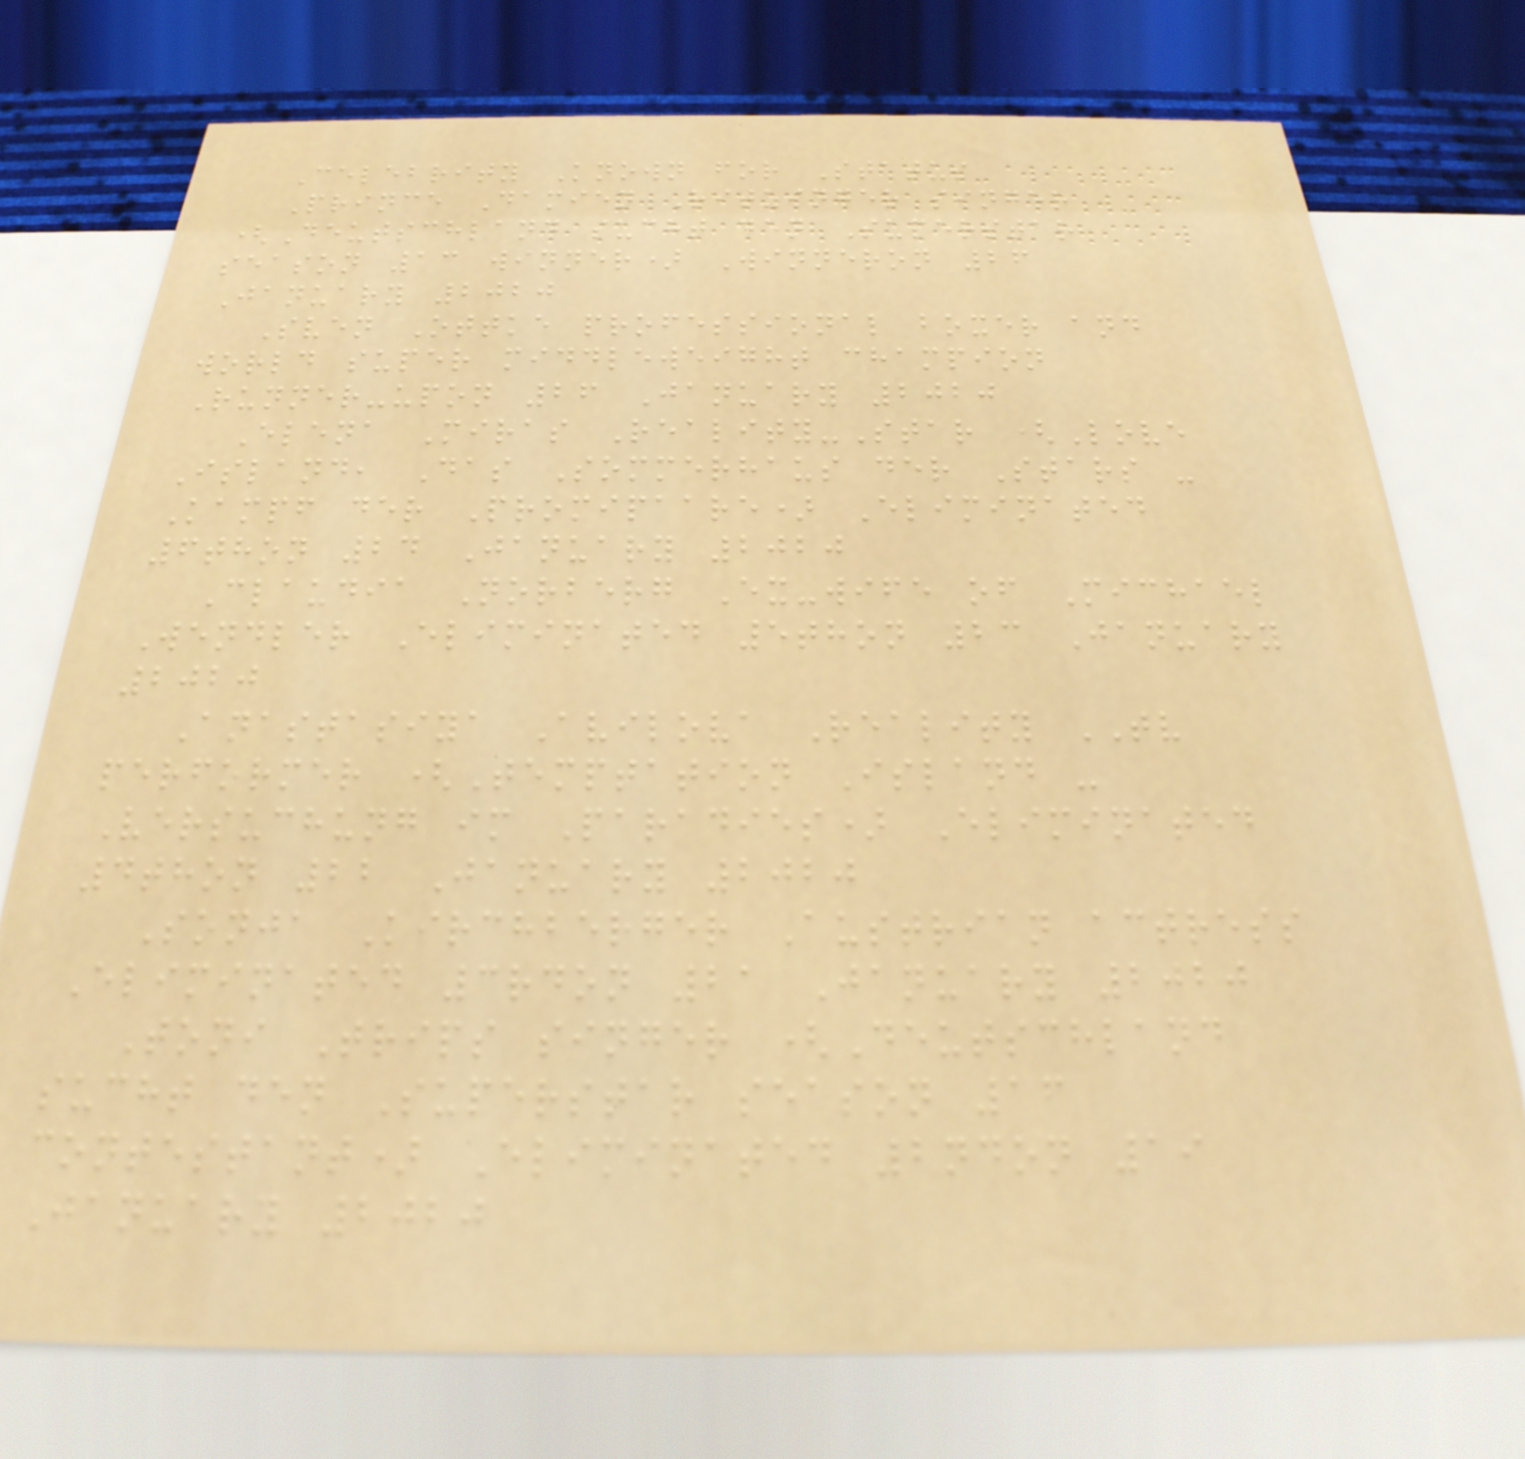Celebrity Known for Status
Prince Damien Ritzinger singer
(Deutschland sucht den Superstar
season 13 winner) Winneron 26
January 2020
Sven Ottke professional boxer and
world super middleweight champion
Runner-upon 26 January 2020
Elena Miras Reality-Star (Love
Island, Das Sommerhaus der Stars -
Kampf der Promipaare) Eliminated
6thon 24 January 2020
Claudia Norberg Ex-wife of Michael
Wendler Eliminated 5thon 23 January
2020
Anastasiya Avilova Reality TV
performer (Temptation Island -
Versuchung im Paradies) Eliminated
4thon 22 January 2020
Sonja Kirchberger Austrian actress
Eliminated 3rdon 21 January 2020
Toni Trips singer (Deutschland
sucht den Superstar season 16
contestant) Eliminated 2ndon 19
January 2020
